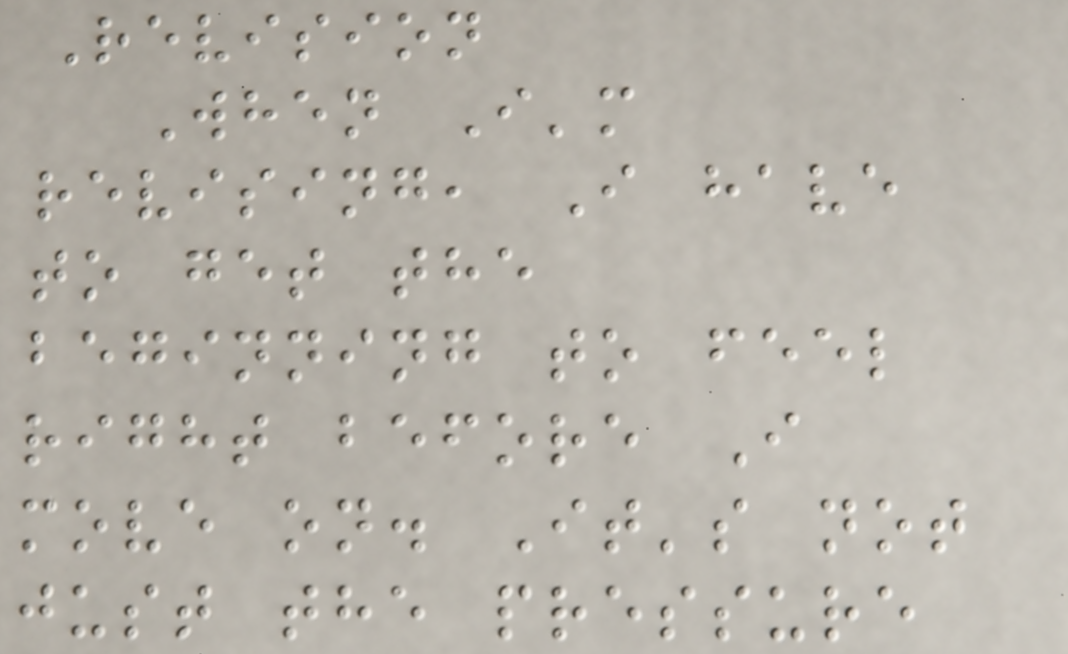Revision
When I'm
revising, I have
to get the
beginning to feel
right before I
move on. It's not
just the pressure
